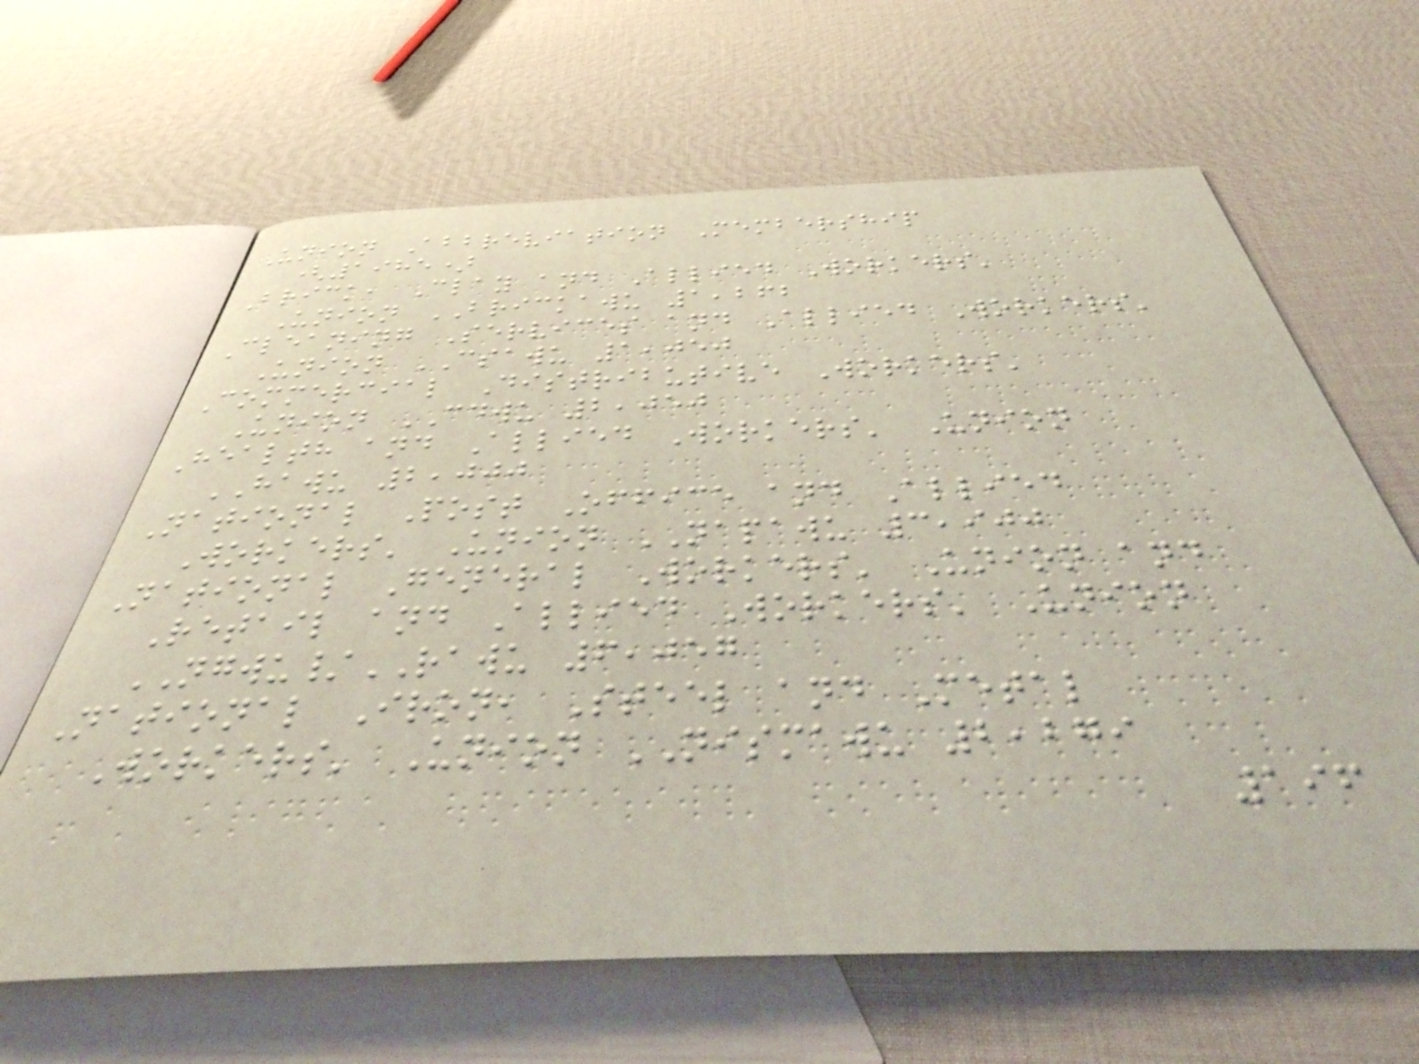Union Abbreviation Membership
(1985)
Brick, Clay and Allied Workers'
Union BRICKAWU 1,262
Cleaning Services and Allied Workers'
Union CSAWU 1,050
Commercial Distributive Workers'
Union CDWU 2,050
Health and Allied Workers' Union
HAWU 2,000
National Post Office and Allied
Workers' Union NAPAWU 3,900
National General Workers' Union and
Retail and Allied Workers' Union
NGWU/RAWU 6,057
National Iron, Steel and Metal
Workers' Union NISMAWU 2,279
196
